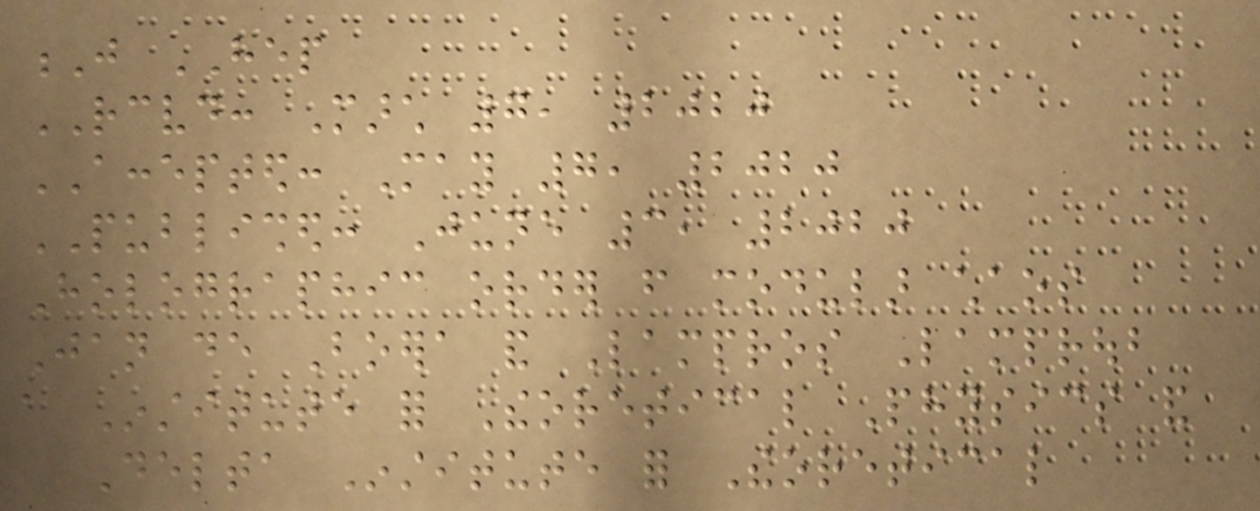J HEP
RECEIVED: March 7, 2020
ACCEPTED: May 7, 2020
PUBLISHED: June 3, 2020
Holographic order from modular chaos
Jan de Boera and Lampros Lamproub
a Institute for Theoretical Physics and
Delta Institute for Theoretical
